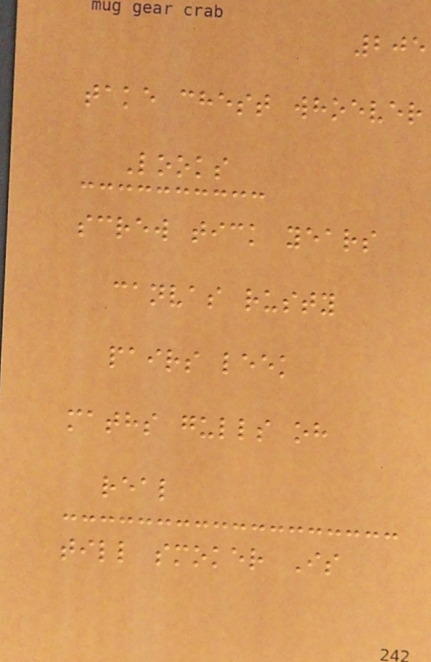205
take chest whoever
Looks
screw tick years
canvas rusty
pairs leek
maths gulls oh
real
till smoker Is
